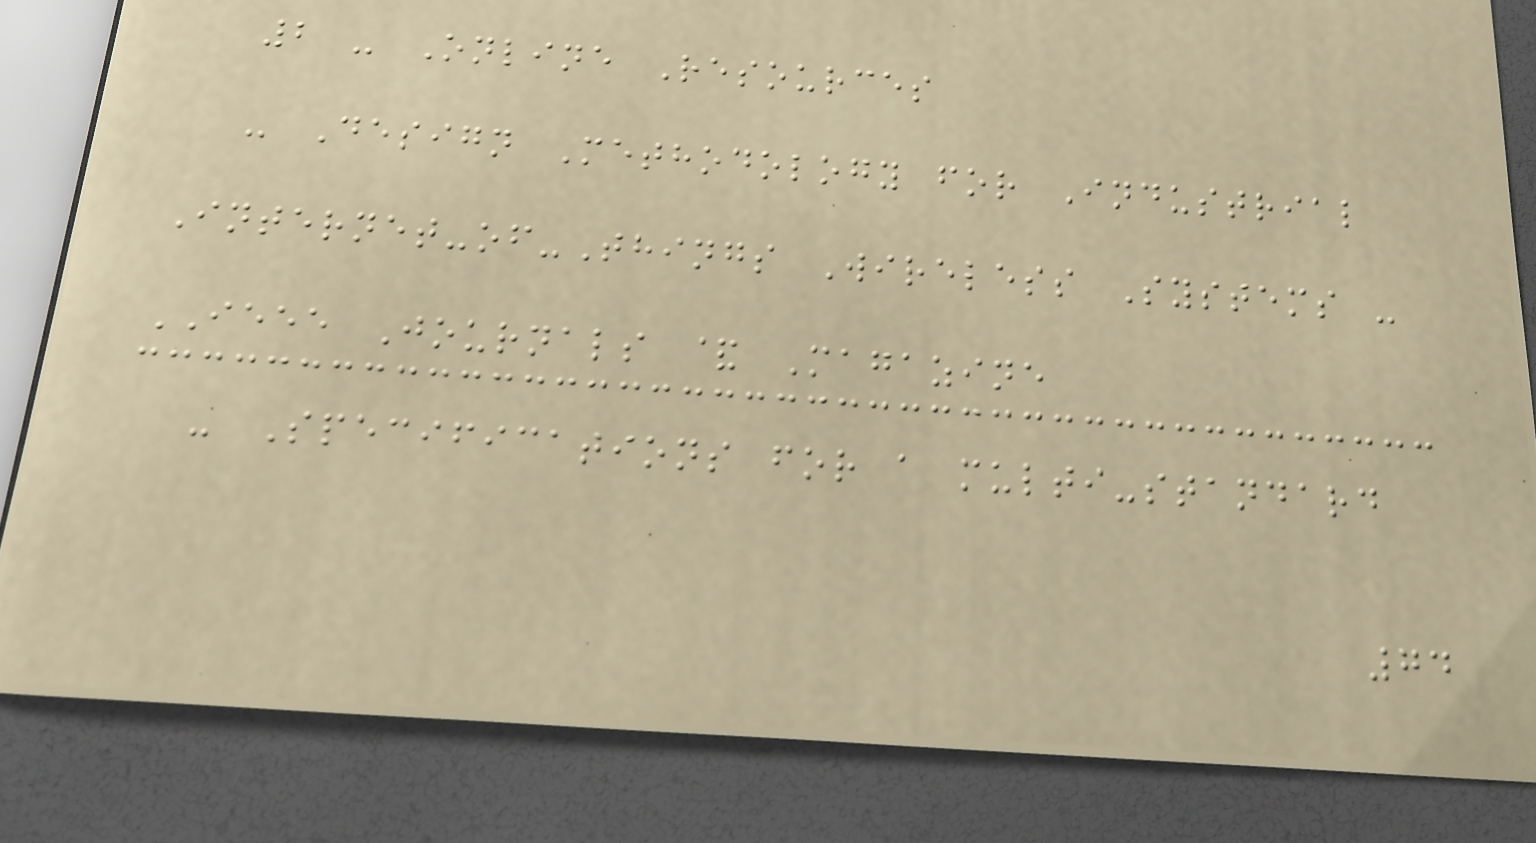2 - Online Resources
- Design Methodology for Industrial
Internet-of-Things Wireless Systems -
IEEE Journals & Magazine
- Specifications for a multi-standard
74
